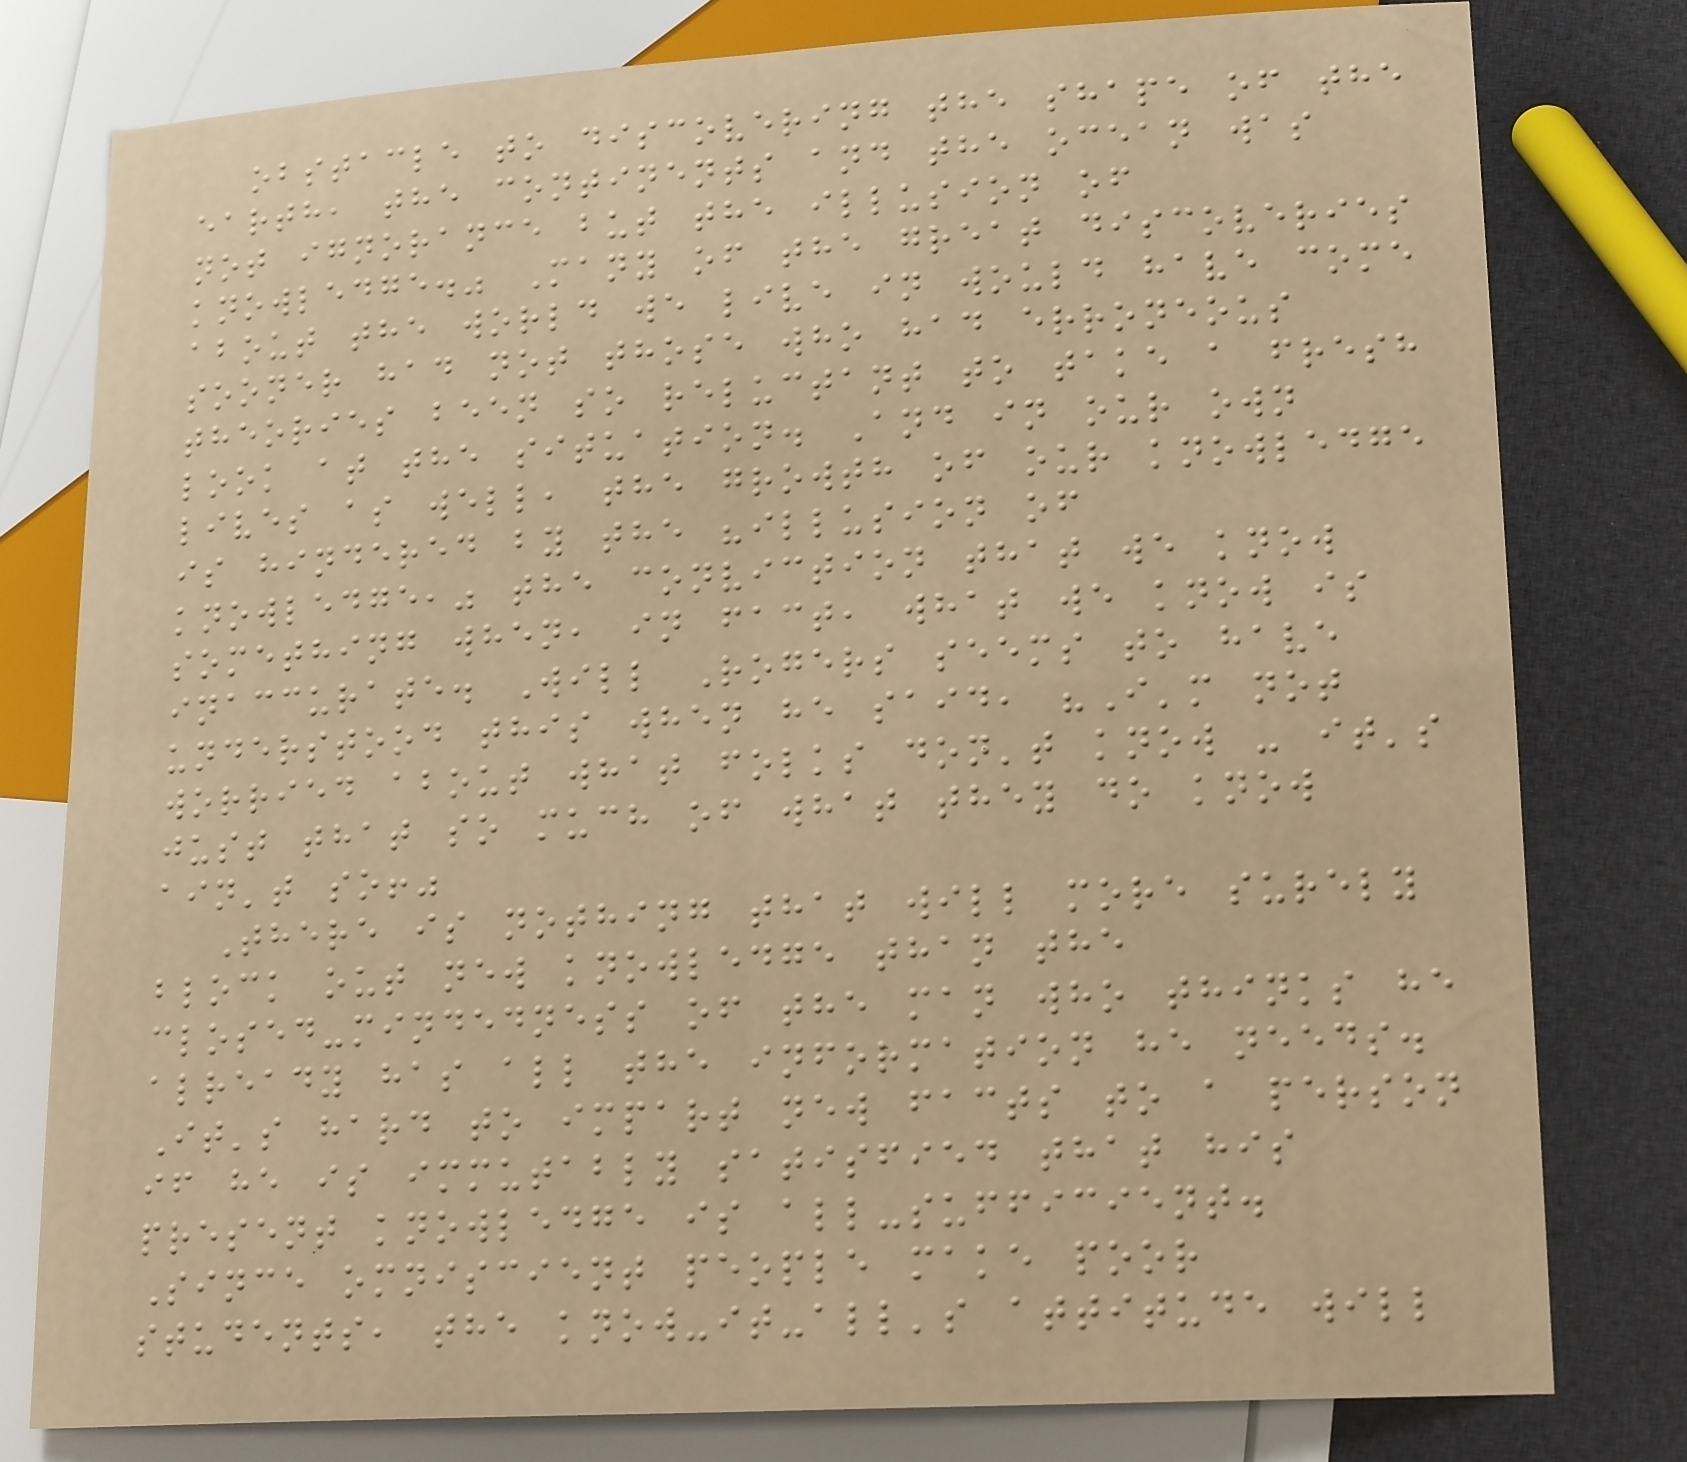obstacle to discovering the shape of the
earth, the continents and the ocean was
not ignorance but the illusion of
knowledge." Many of the great discoveries
about the world we live in would have come
sooner had not those who had erroneous
theories been so reluctant to take a fresh
look at the situation. And in our own
lives as well, the growth of our knowledge
is hindered by the "illusion of
knowledge," the conviction that we know
something when, in fact, what we know is
inaccurate. Will Rogers seems to have
understood this when he said, "I'm not
worried about what folks don't know - it's
just that so much of what they do know
ain't so!"
There is nothing that will more surely
block out new knowledge than the
closed-mindedness of the man who thinks he
already has all the information he needs.
It's hard to impart new facts to a person
if he is immutably satisfied that his
present knowledge is all-sufficient.
Since omniscient people make poor
students, the know-it-all's attitude will
